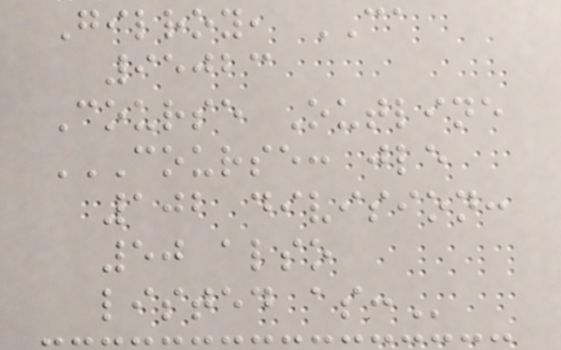Gilroy, CA
95023
Course Outline
COURSE: JLE
102 DIVISION:
50 ALSO
LISTED AS:
